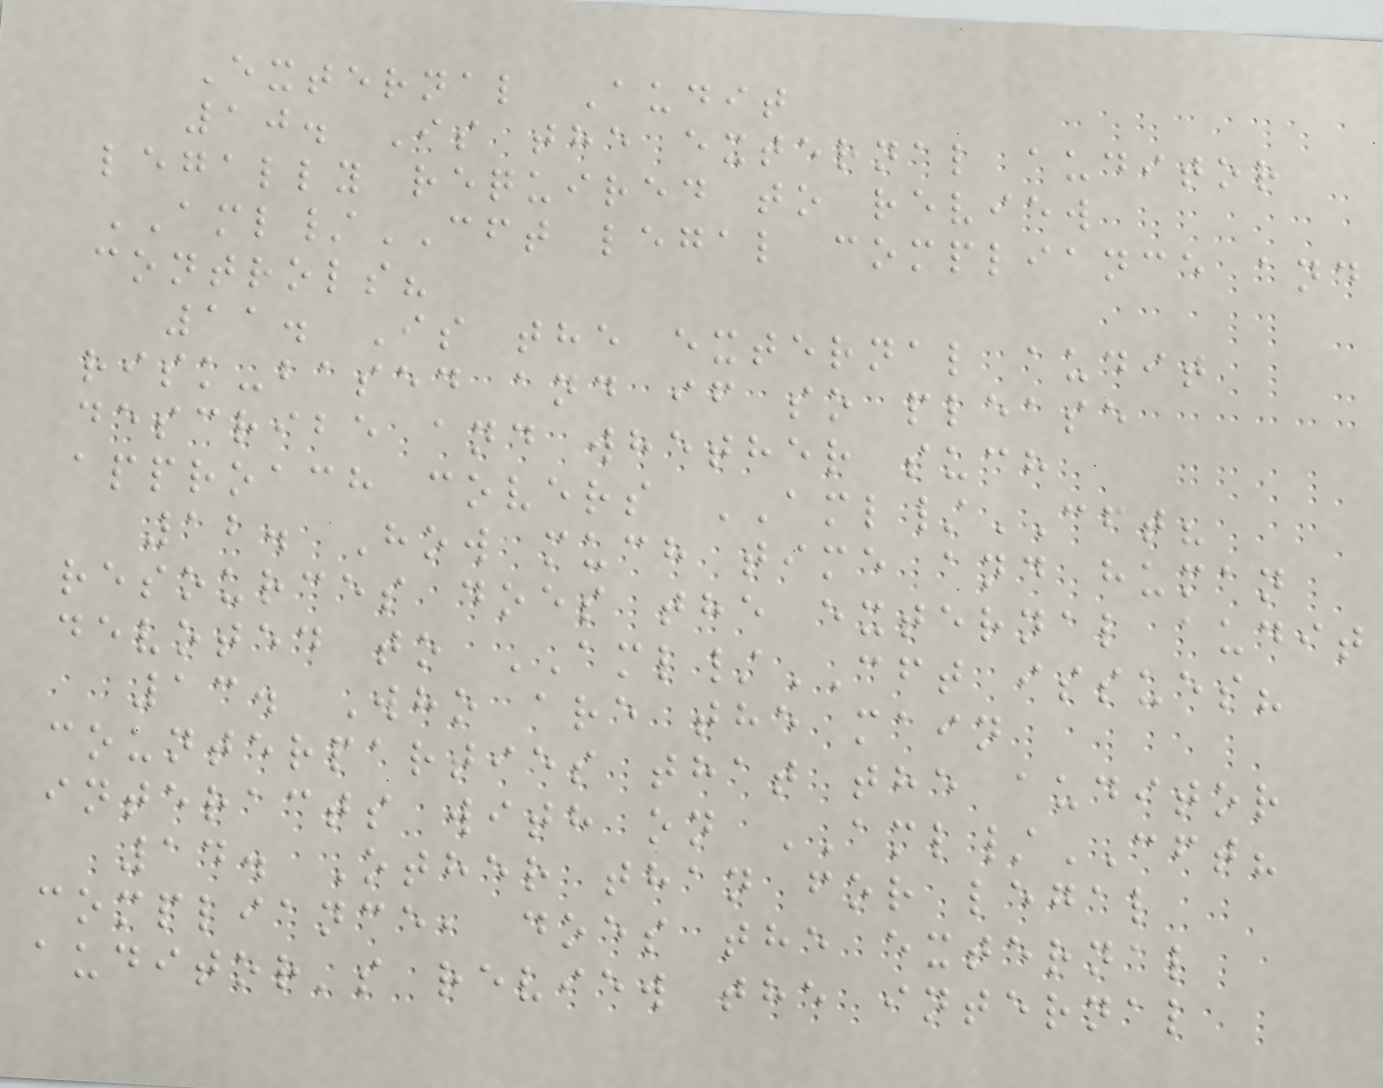External Audit
10. Is the external auditor
legally required to review
AML/CFT legal compliance and
controls?
11. Is the external audit
risk-based and if so please
describe and whether such
approach covers AML/CFT?
12. How much time and human
resources does the external audit
devoted to AML/CFT issues?
13. Who are the main
counterparties that the auditor
interacts with on AML/CFT?
14. Other than for legal
compliance, does the external
auditor's review the internal
